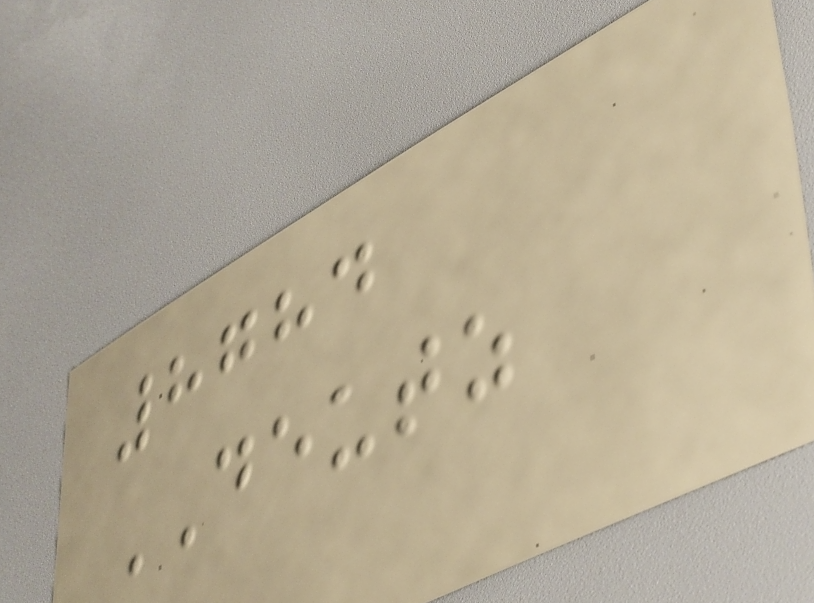8784
DEUTZ
